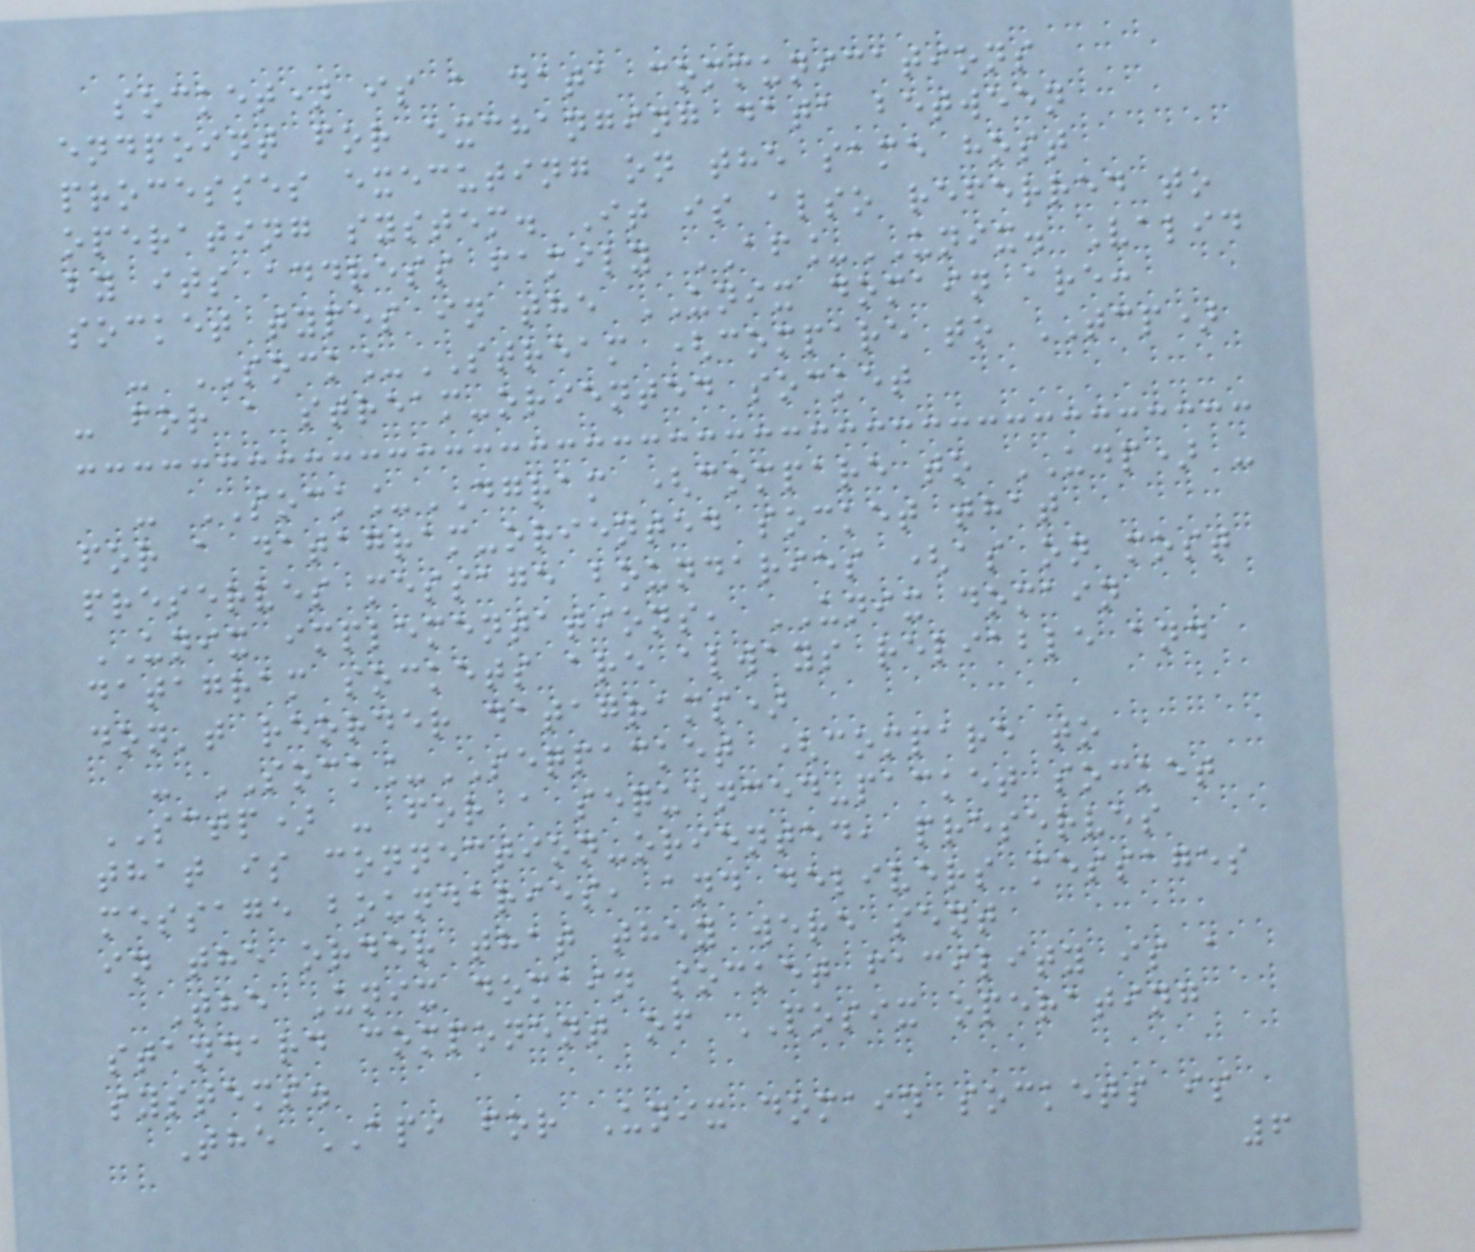socket) is a data communications
endpoint for exchanging data between
processes executing on the same host
operating system. It is also referred to
by its address family AF_UNIX. Valid
socket types in the UNIX domain are:
- SOCK_STREAM (compare to TCP)
- for a stream-oriented socket
- SOCK_DGRAM (compare to UDP) -
for a datagram-oriented socket that
preserves message boundaries (as on most
UNIX implementations, UNIX domain
datagram sockets are always reliable and
don't reorder datagrams)
- SOCK_SEQPACKET (compare to
SCTP) - for a sequenced-packet socket
that is connection-oriented, preserves
message boundaries, and delivers messages
in the order that they were sent
The Unix domain socket facility is a
standard component of POSIX operating
systems.
The API for Unix domain sockets is
6
